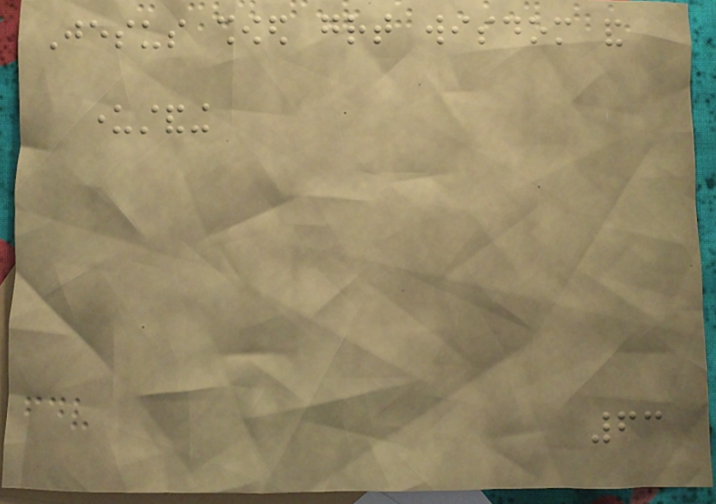Jesus showed great wisdom and
understanding
63
